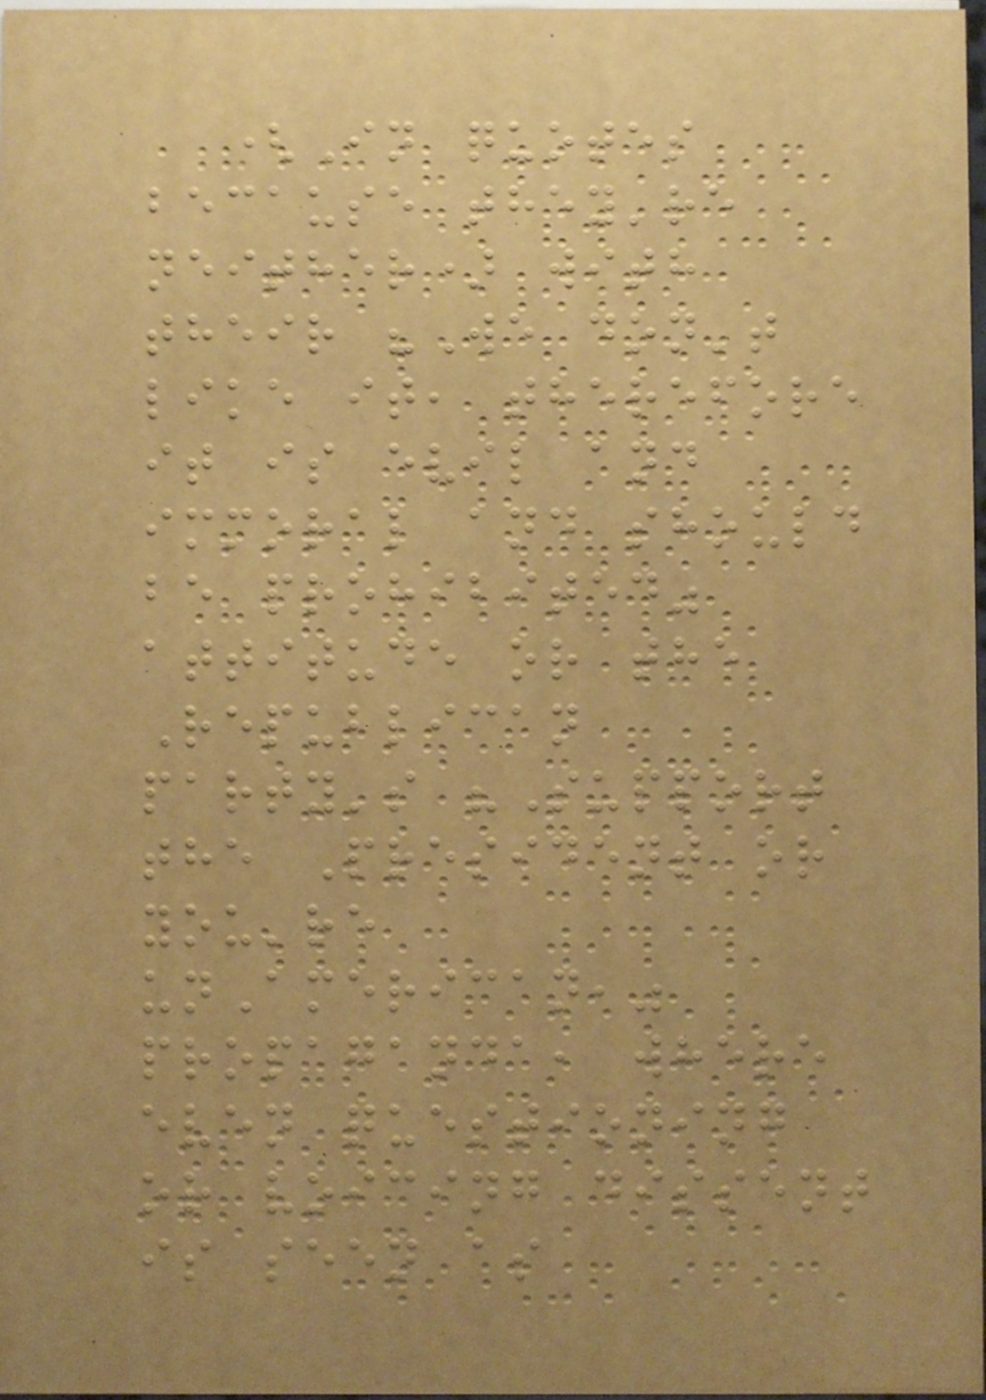(In quotes
because they're
neither) with
their "We don't
like it, therefore
it is evil and
immoral and should
be prohibited"
attitude or the
Republican
party's "Support
the President or
you're
unAmerican,"
propaganda, where
even questioning
or voicing dissent
is seen as
